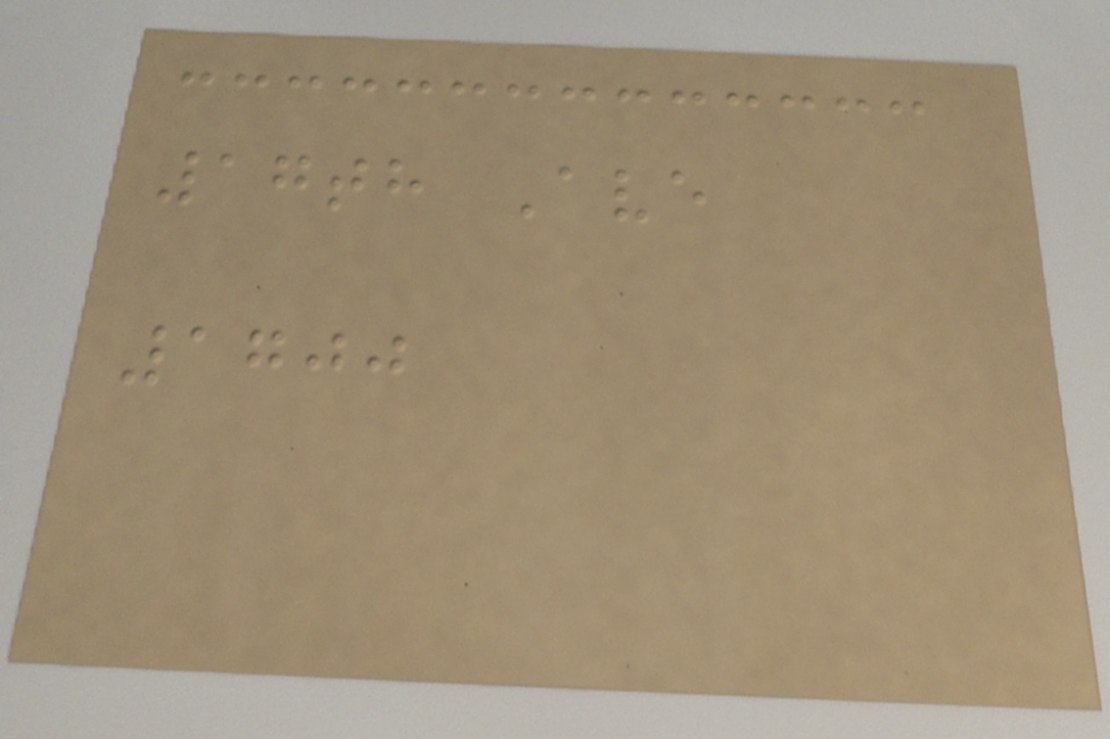17th Ave
1700
